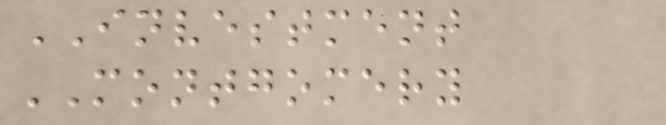INVESTMENT
MONTGOMERY
